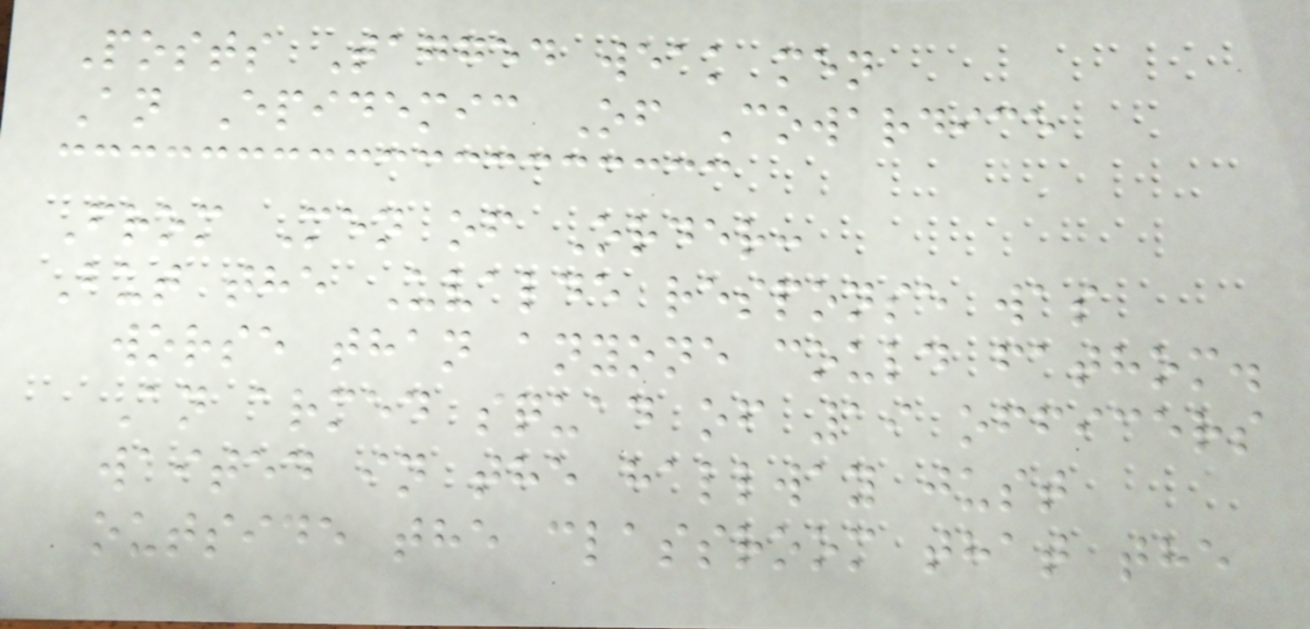Posts Tagged weak men
An Epidemic Of Cowardice
From Men of Order:
But the Uvalde response was
worse than anyone could fathom.
An armed squad of 19 officers
waited in the hallway just
outside the classroom that the
